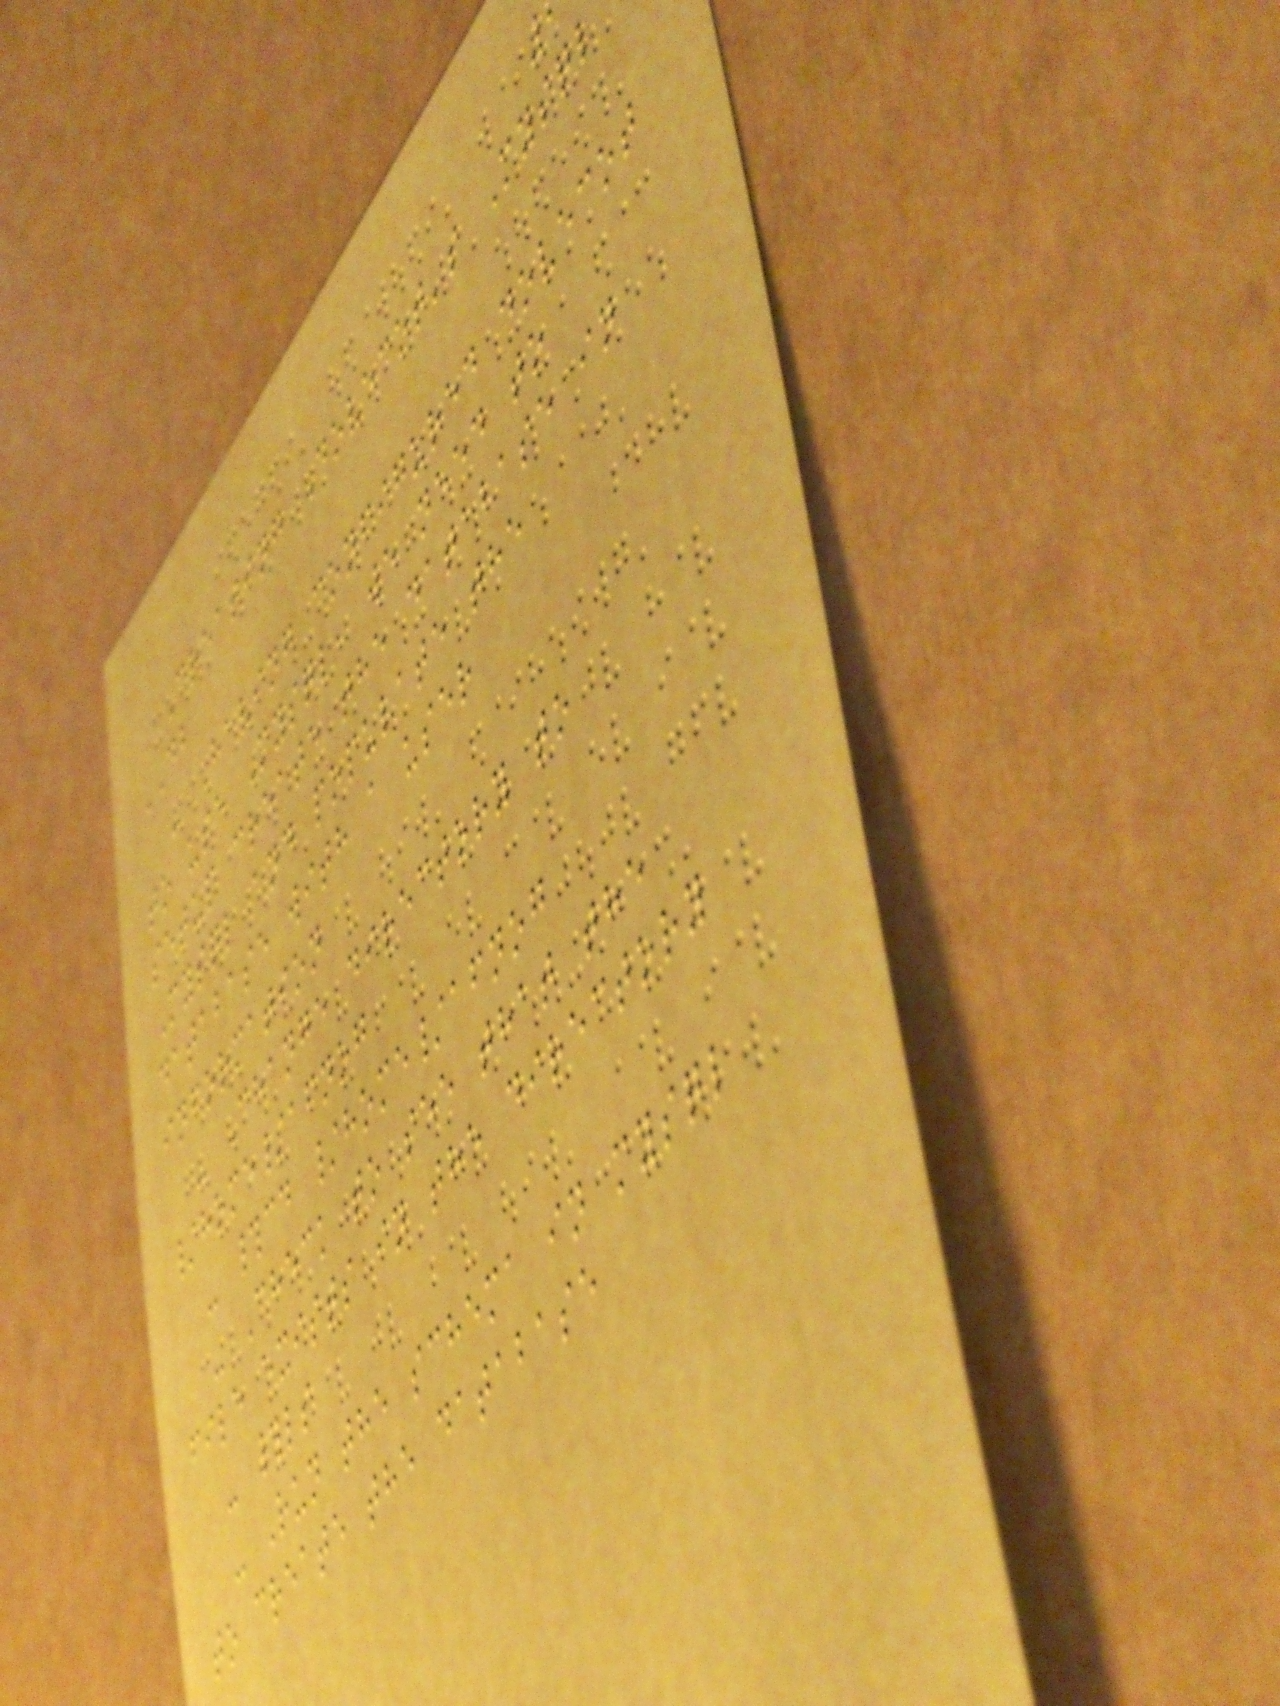Creating Dovecot's Mysql
DB
- Having configured dovecot
to use Mysql, we need to
setup create the database in
Mysql and populate the
database with a user
information
- Change directory to
/home/afnog
- #cd /home/afnog
- Check to see that the
file exists in the directory
- #ls
- Run the schema in mysql
to create the database
